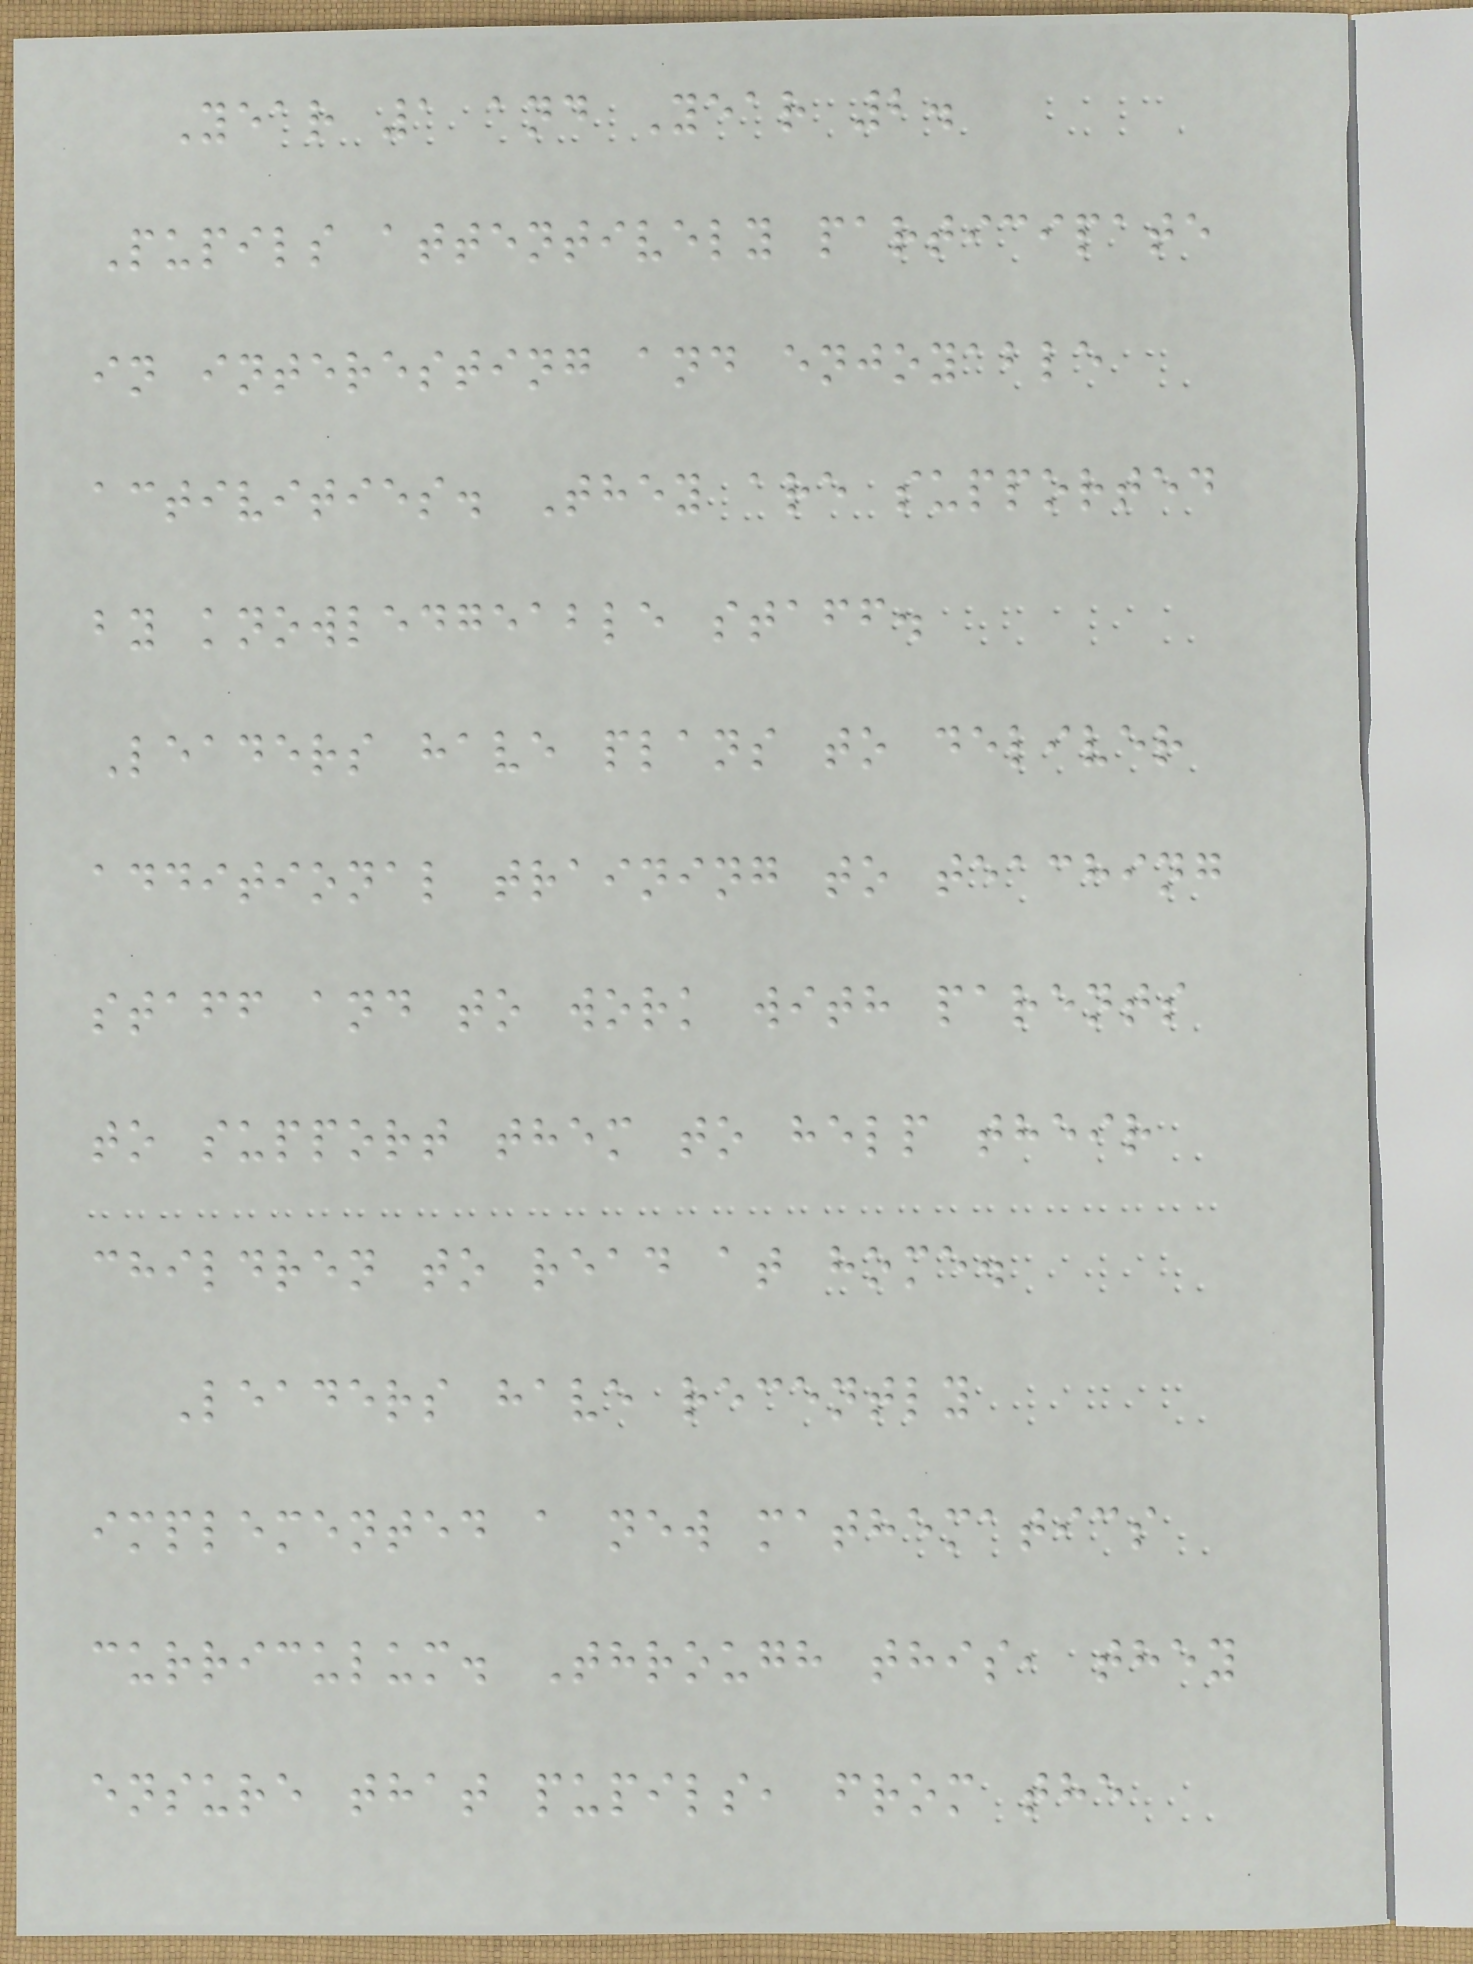Year 1 and Year 2.
Pupils attentively participate
in interesting and enjoyable
activities. They are supported
by knowledgeable staff.
Leaders have plans to deliver
additional training to teaching
staff and to work with parents
to support them to help their
children to read at home.
Leaders have recently
implemented a new mathematics
curriculum. Through this, they
ensure that pupils, from the
